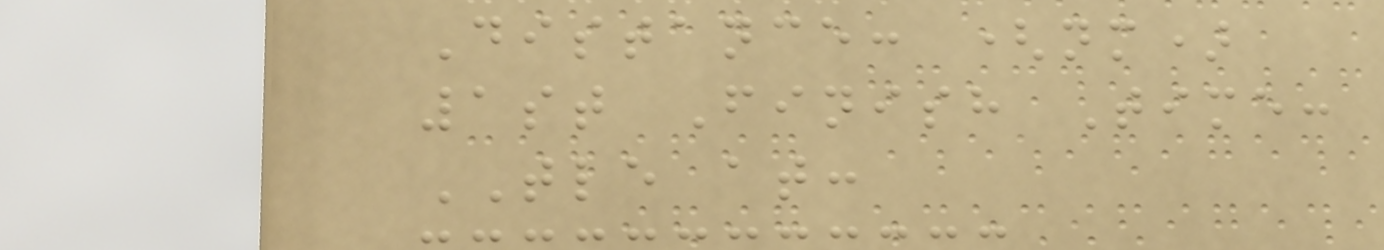Distance: (nm)
1st Finish Time:
TLE at:
